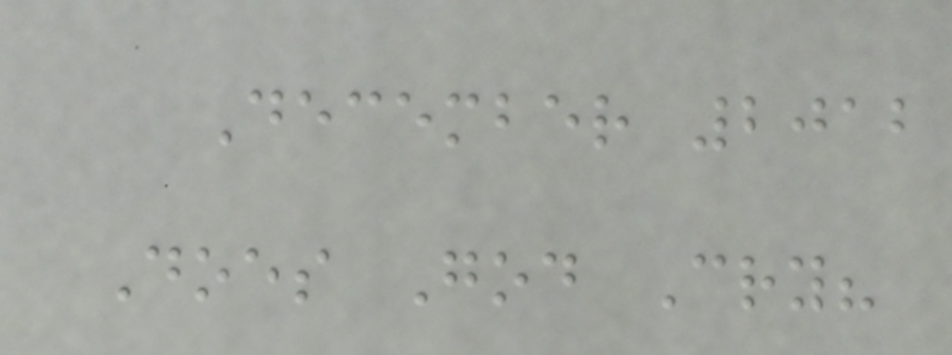December 2012
Does God Cry?
